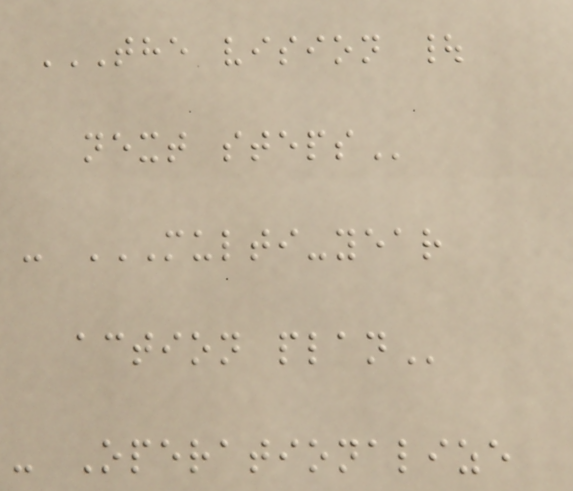THE VISION |
NEXT STEPS
- MULTI-YEAR
ACTION PLAN
- Operationalize
